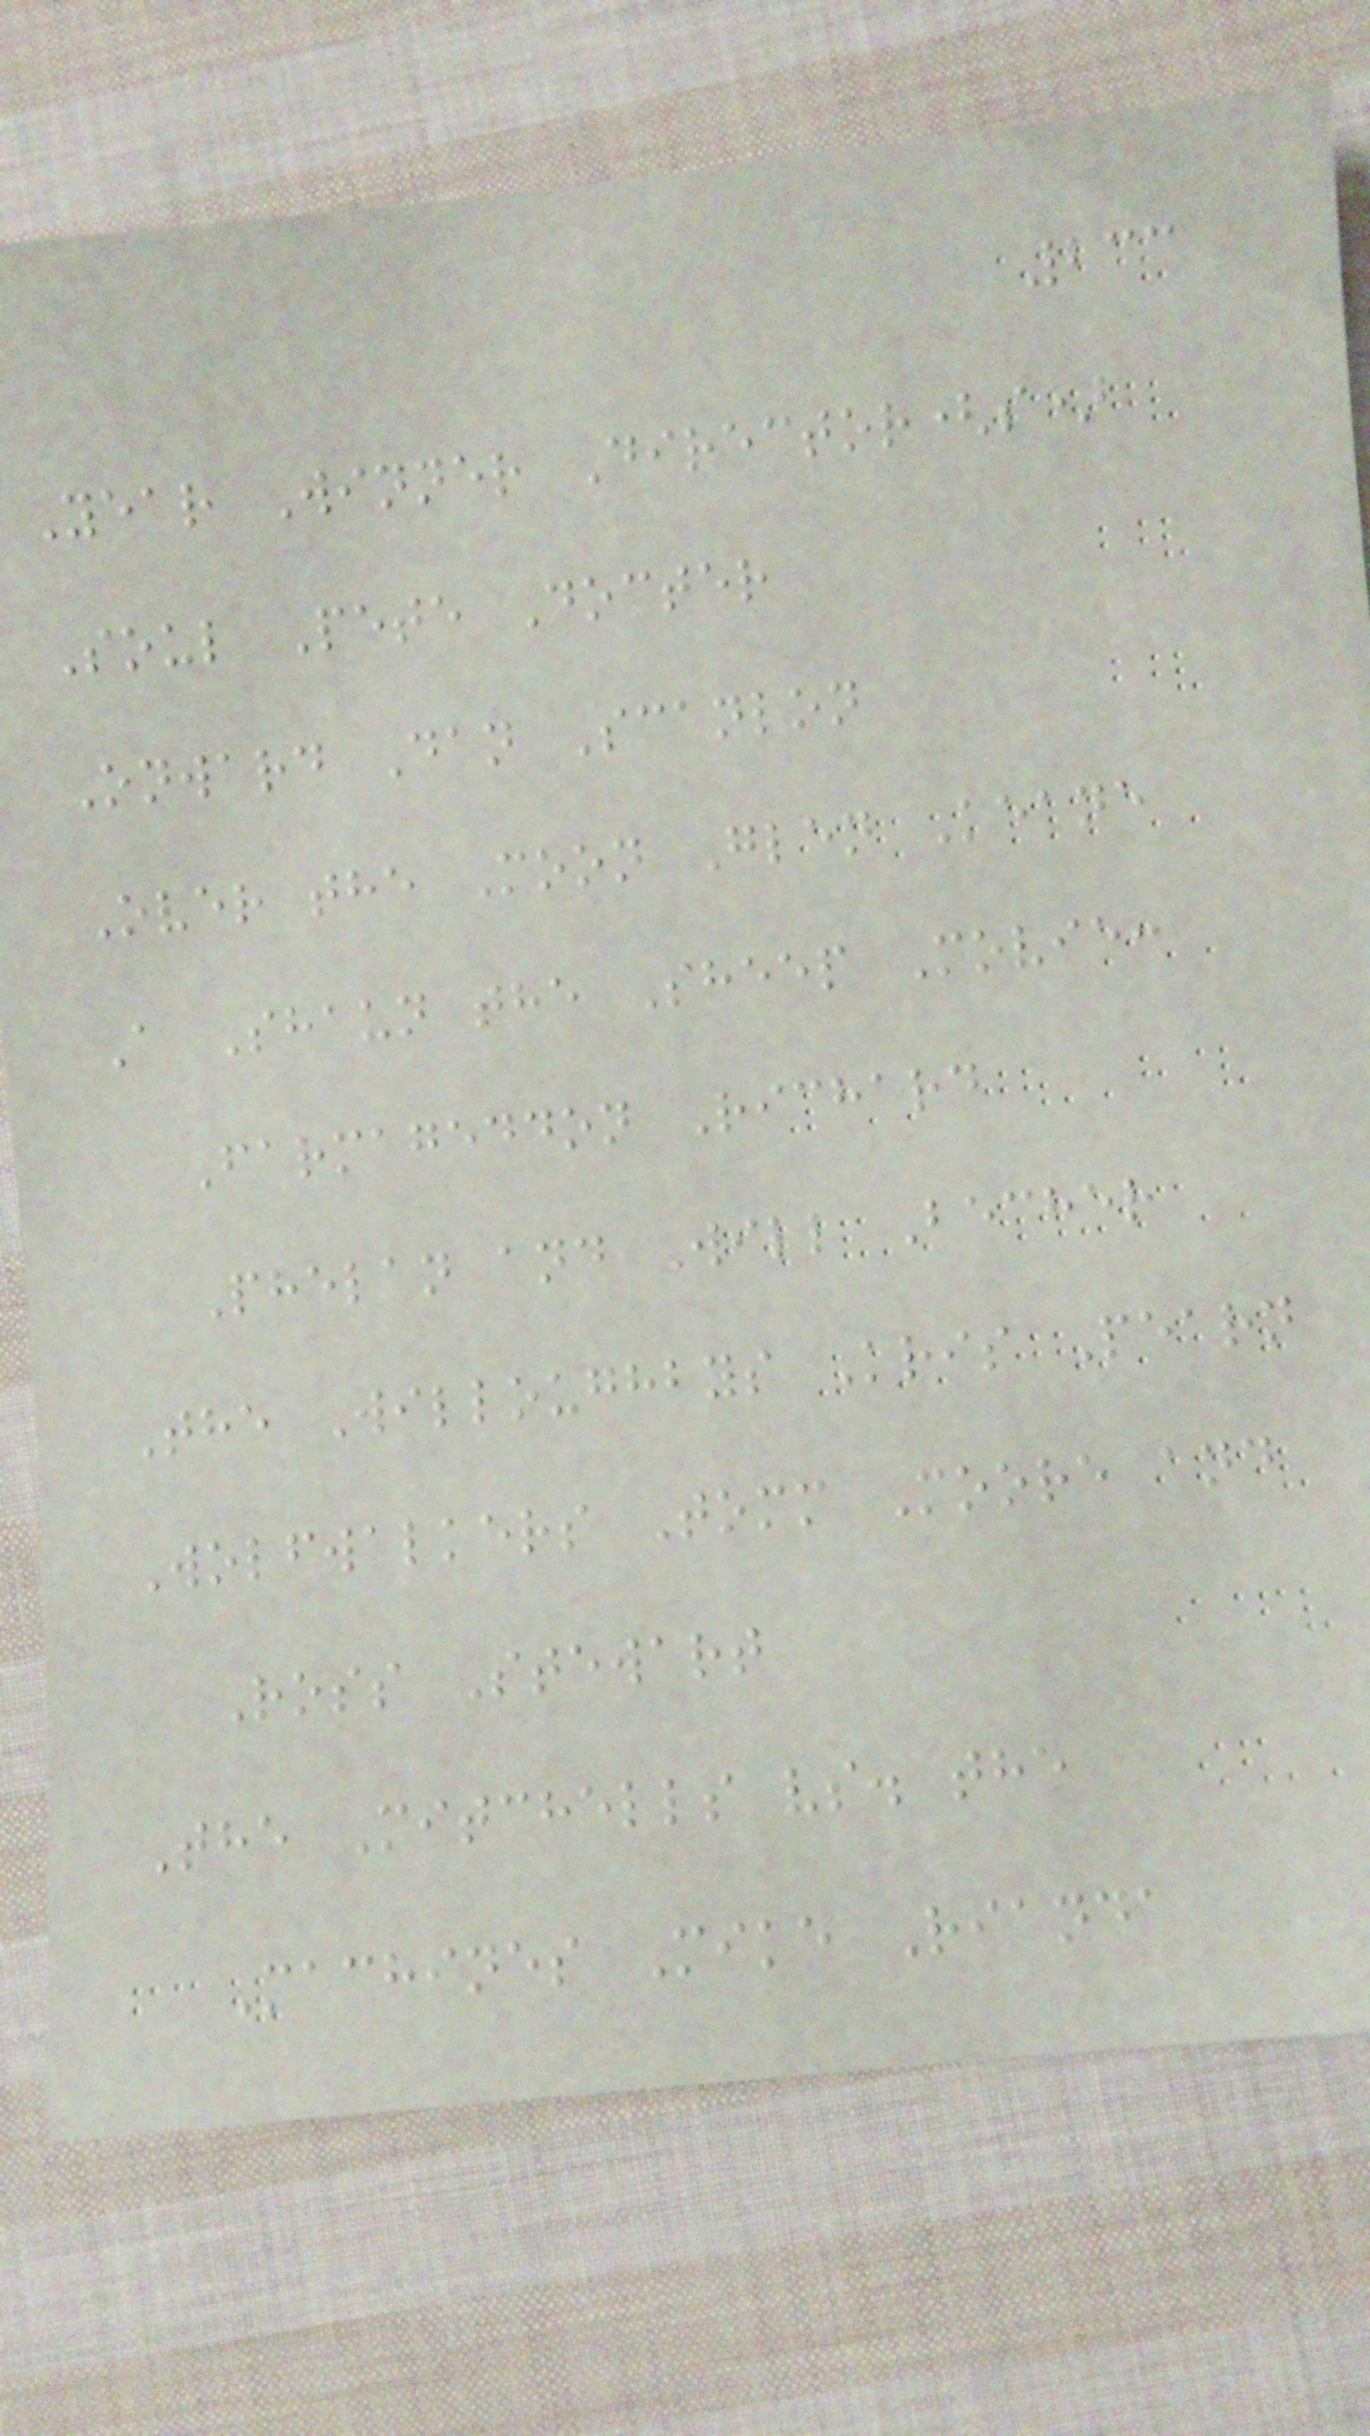233
Year Winner Director(s)
Soul Pete Docter
Onward Dan Scanlon
Over the Moon Glen Keane
A Shaun the Sheep Movie:
Farmageddon Richard
Phelan and Will Becher
The Willoughbys Kris Pearn
Wolfwalkers Tomm Moore and
Ross Stewart
The Mitchells vs. the
Machines Mike Rianda
